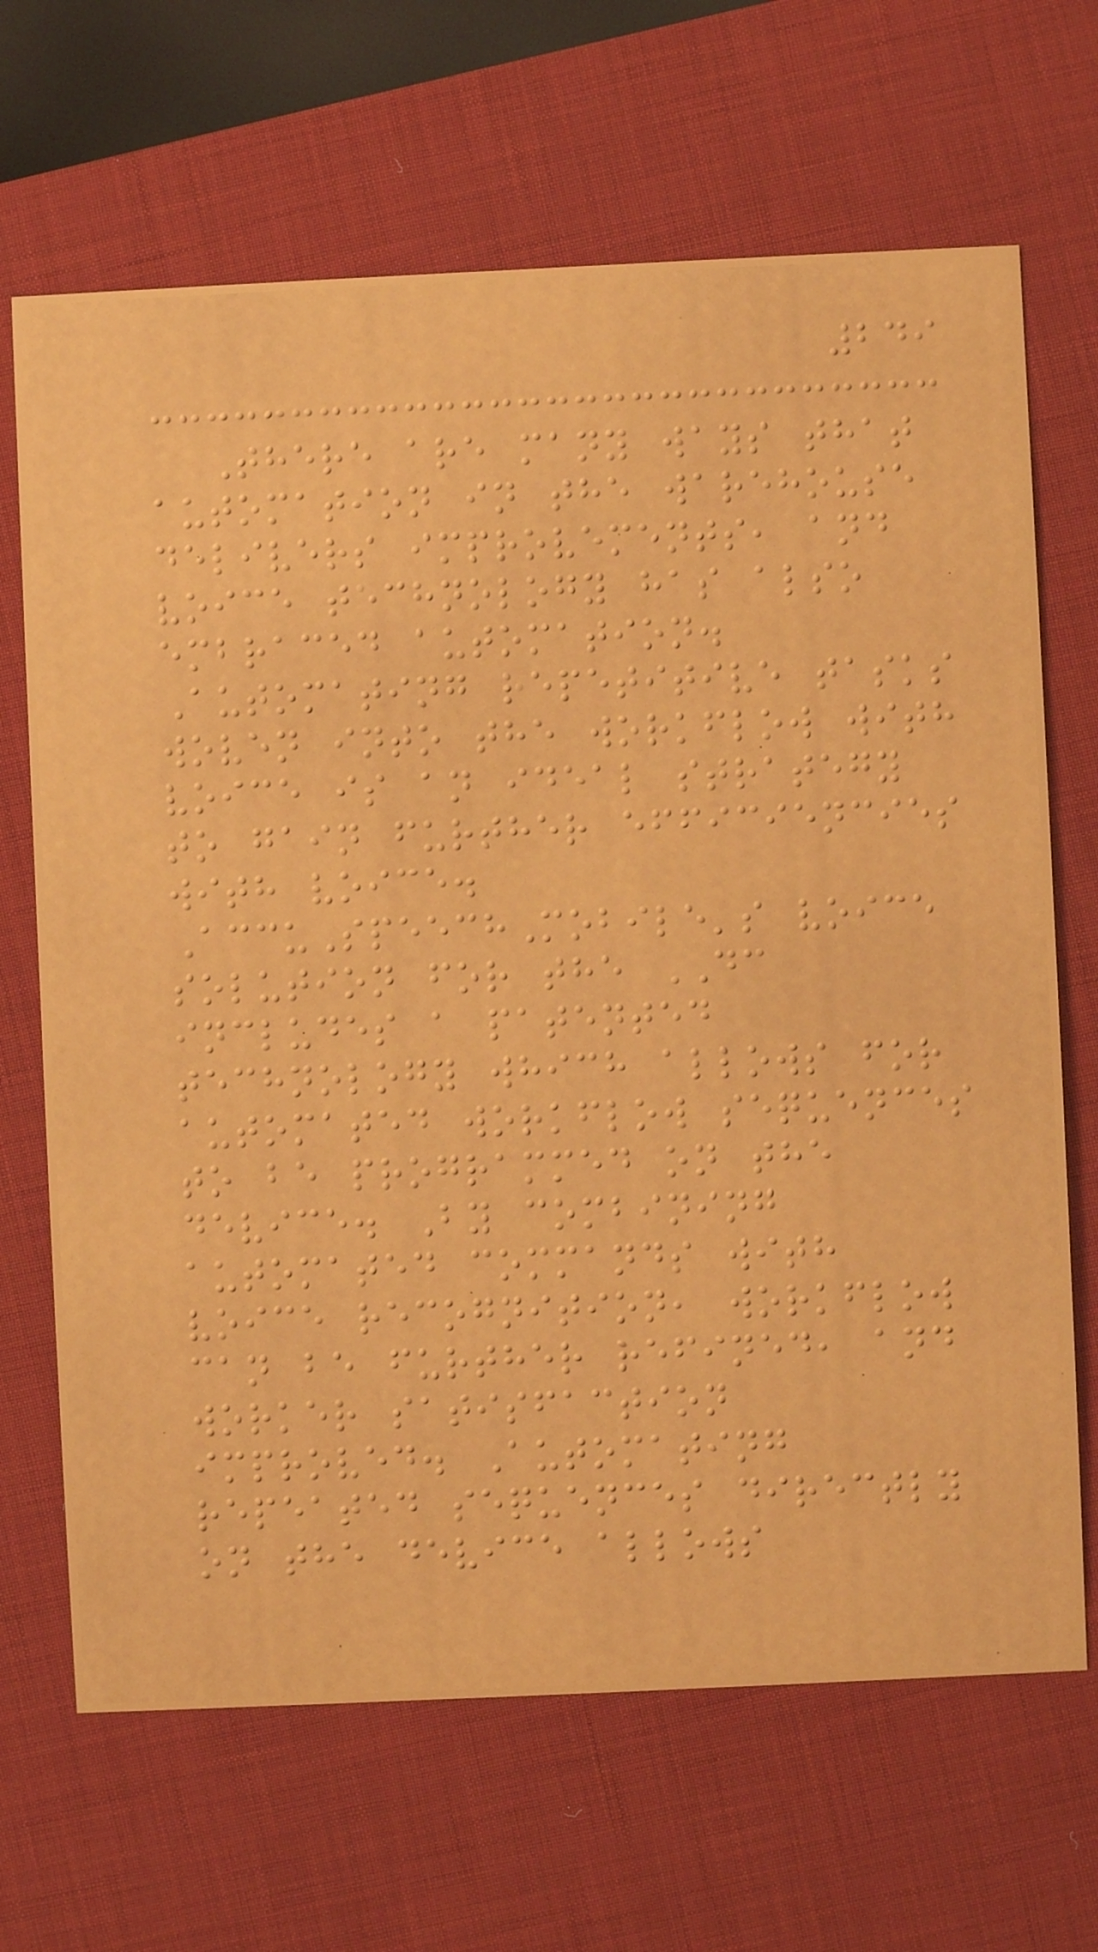249
There are many ways that
automation in the warehouse
delivers improvements, and
voice technology has also
embraced automation.
Automating repetitive tasks
woven into the workflow with
voice is an ideal strategy
to gain further efficiencies
with voice.
AccuSpeechMobile's voice
solution for the DC
includes a patented
technology which allows for
automated workflow sequences
to be programmed on the
device. By combining
automated commands with
voice recognition, workflow
can be further refined, and
worker satisfaction
improved. Automating
repeated sequences directly
on the device allows
